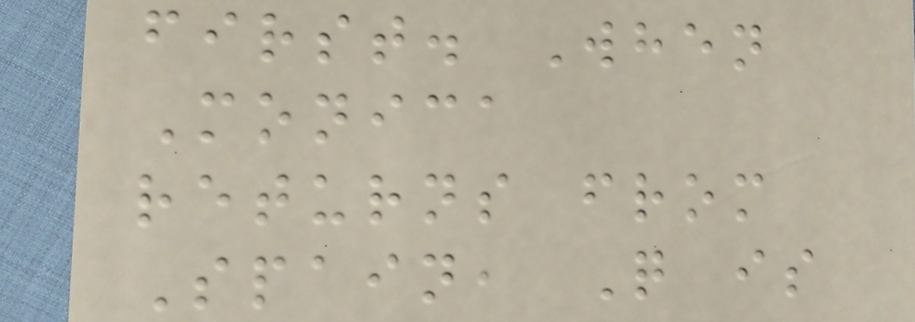first. When
Monica
returns from
Spain, Q is
